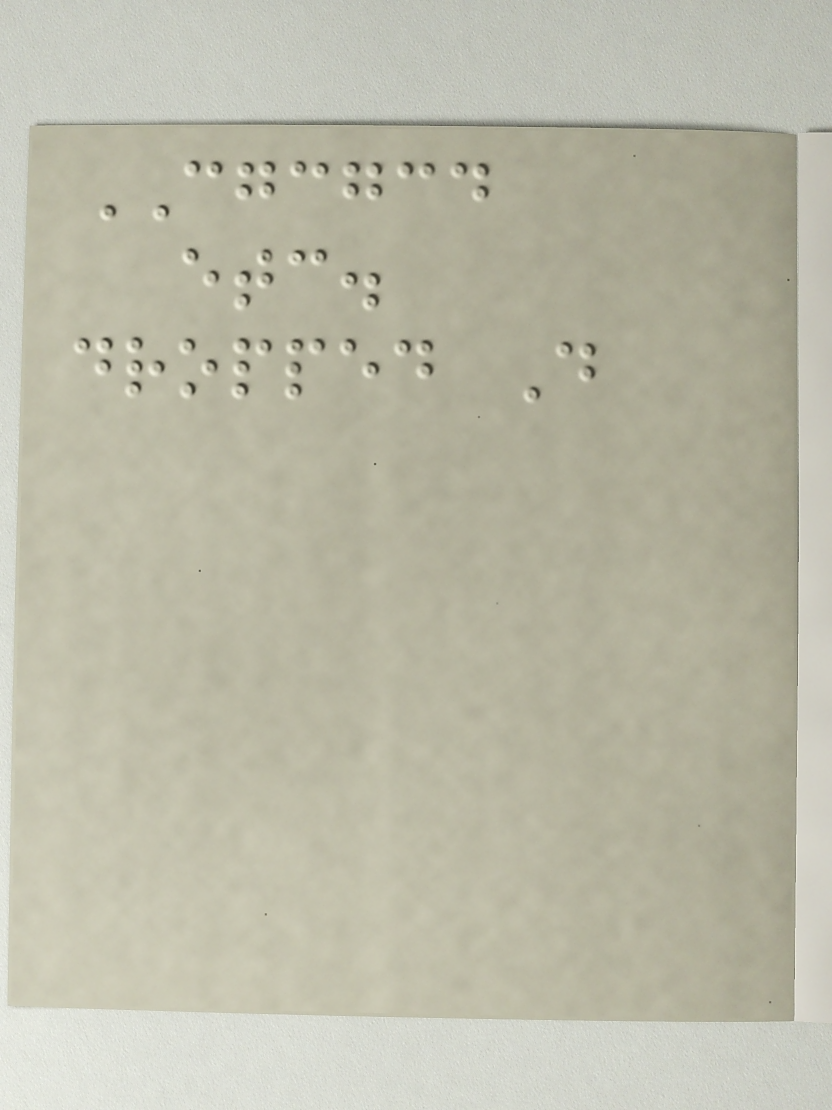CGCGCD
etc.
dropped D
